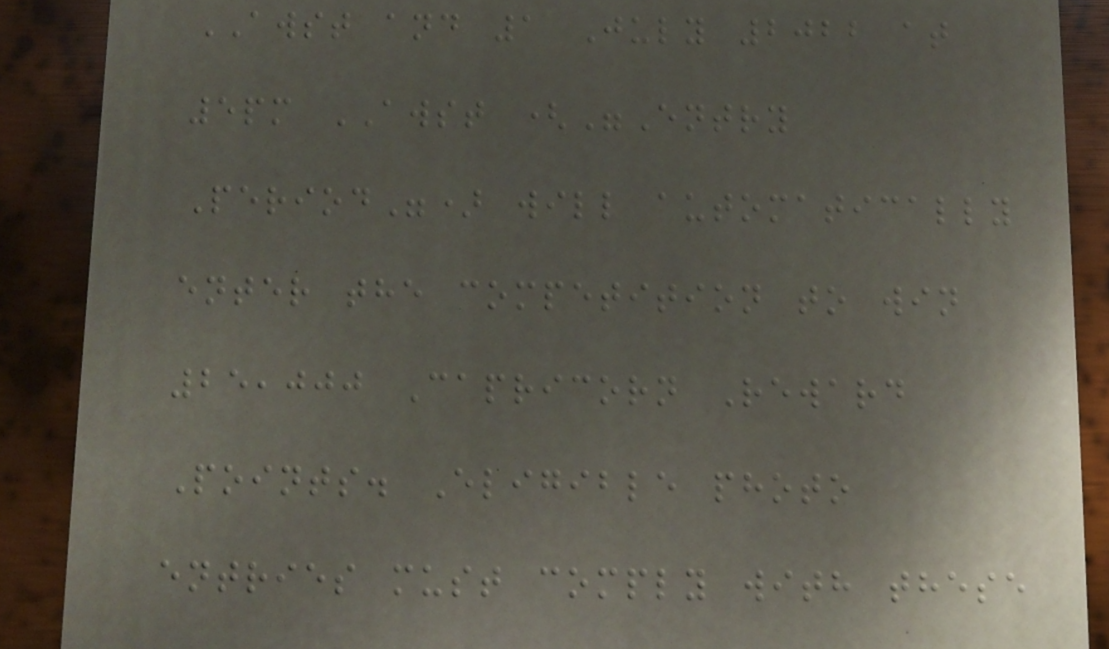AWST and 1 July 2022 at
5pm AWST ("Entry
Period") will automatically
enter the competition to win
25,000 Capricorn Reward
Points. Eligible photo
entries must comply with these
